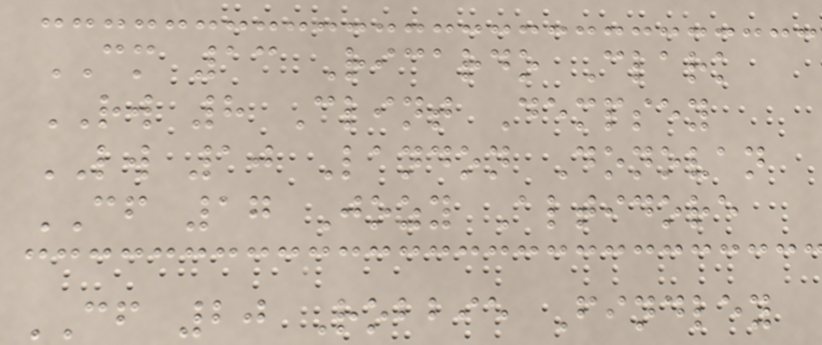CM 13 Ricardo Clark
RW 8 Clint Dempsey
LW 10 Landon Donovan
CF 17 Jozy Altidore
CF 20 Robbie Findley
